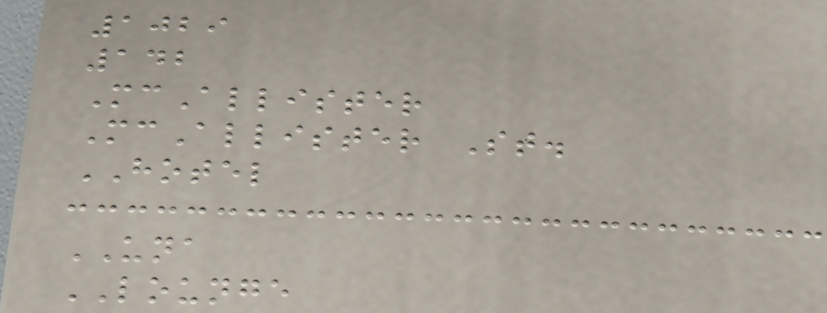1029
142
McAllister
McAllister St.
HOTEL
UNA
LOUNGE
